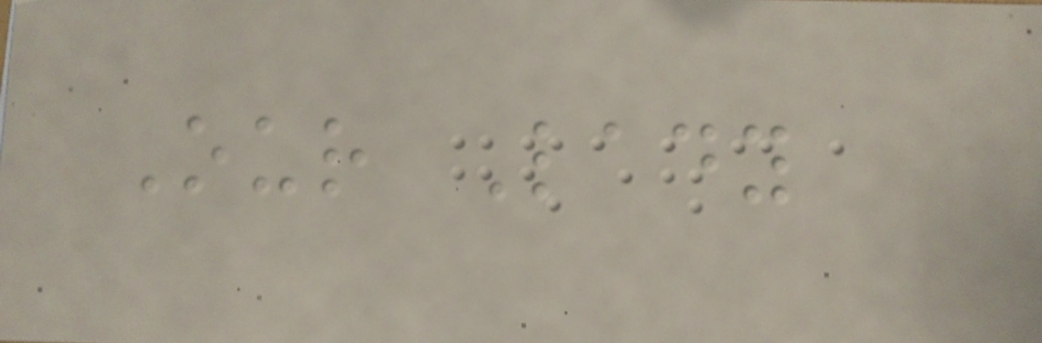Our Lady
